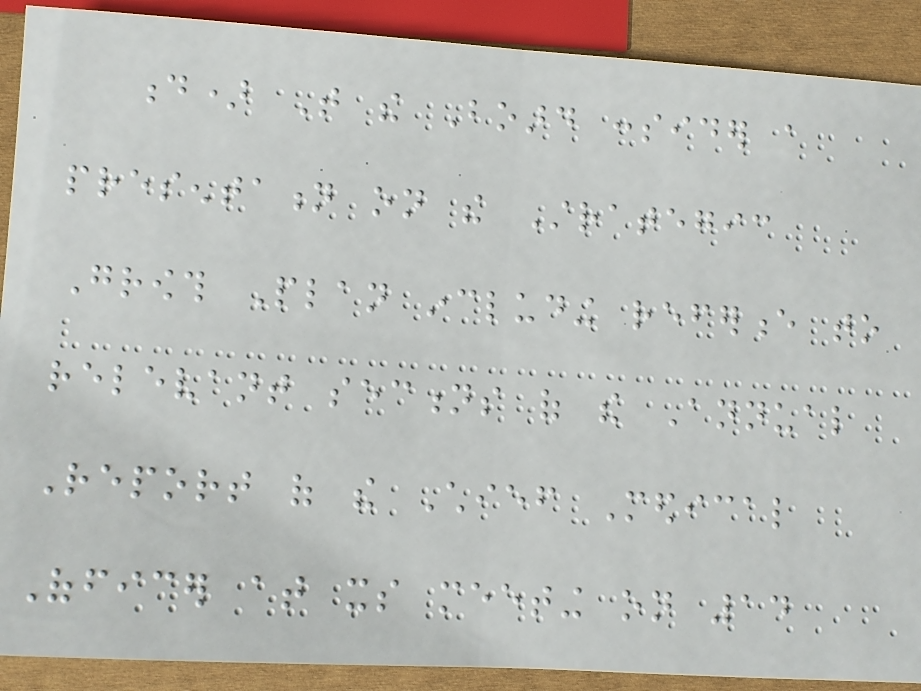d) That the Board consider a
presentation on the Strategic
Growth Plan including reference to
relevant sections of the Annual
Report of the Chief Medical
Officer at its meeting on 14
